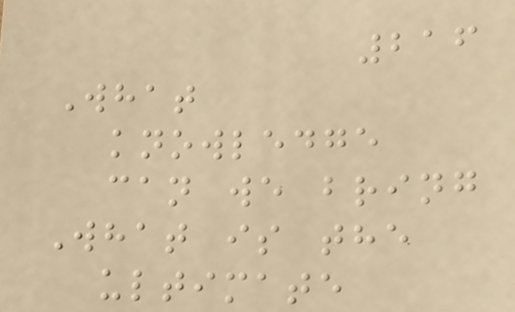216
What
knowledge
can we bring
What is the
ultimate
